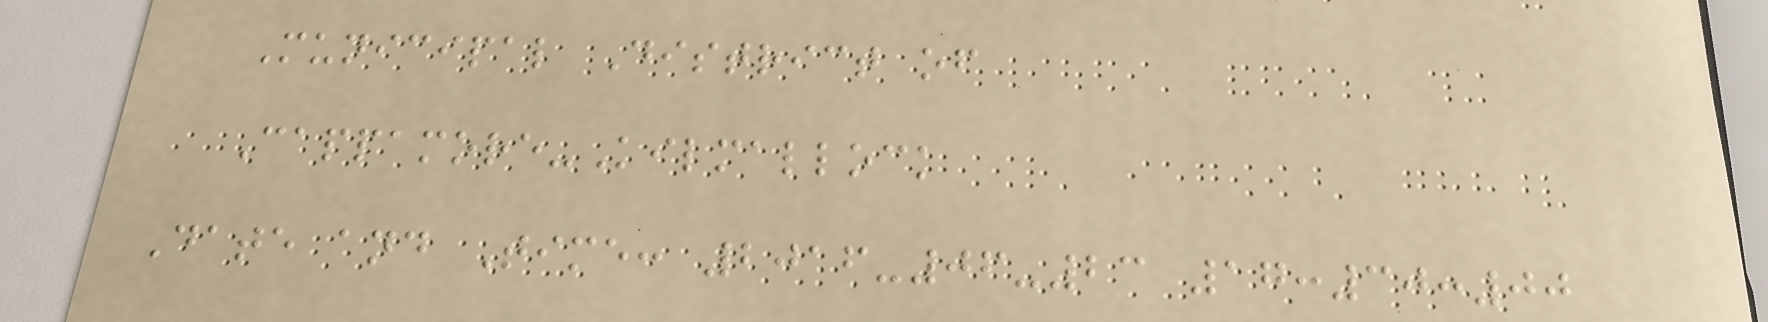Municipal District of
Cappamore-Kilmallock
Date and Time: 2016-06-23 17:30:00
